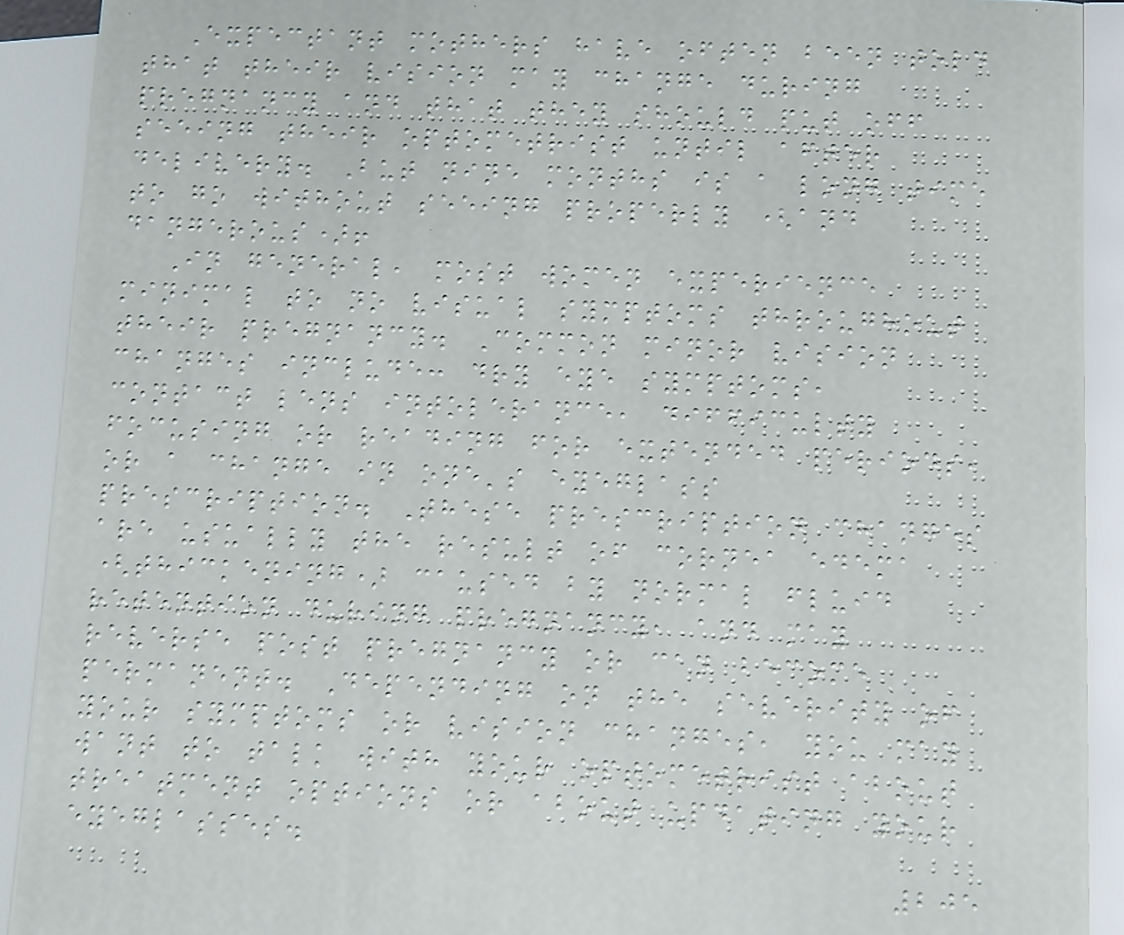Expectant mothers have often been told
that their vision may change during
pregnancy and that they should put off
seeing their optometrist until after
delivery. But nine months is a long time
to go without seeing properly (and
dangerous)!
In general, most women experience
minimal to no visual symptoms throughout
their pregnancy. Common minor vision
changes include: dry eye symptoms,
contact lens intolerance, difficulty
focusing or reading for extended periods,
or a change in one's eyeglass
prescription. These prescription changes
are usually the result of cornea edema
(thickening) caused by normal fluid
retention during pregnancy, and may
reverse post pregnancy or can become
permanent. Depending on the severity of
your symptoms or vision changes, you may
want to talk with your optometrist about
treatment options or about updating your
eyeglasses.
205
